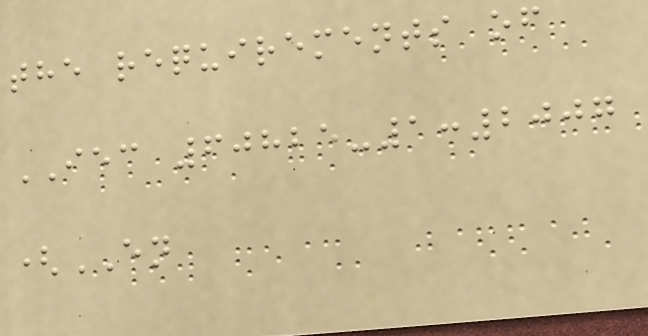the requirements of
IEC 60825-1:2007
(EN
